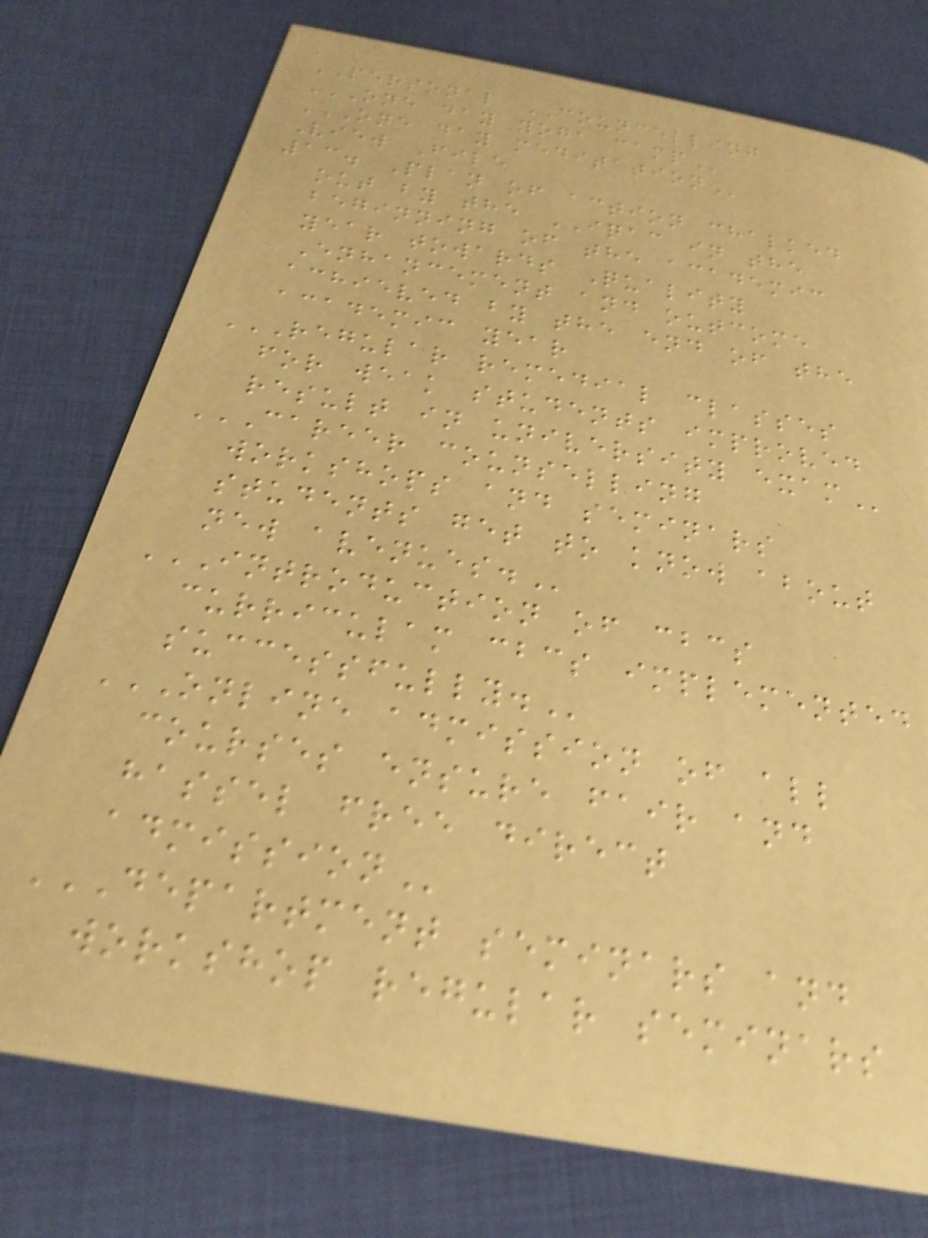PERSONAL COUNCELLING
ONE DAY YOGA CAMP
ONE DAY MEDITATION
View File
13. Plan of action chalked
out by the IQAC in the
beginning of the academic
year towards Quality
Enhancement and outcome
achieved by the end of the
academic year
REGULAR REMEDIAL CLASSES
FOR WEAK STUDENTS IMPROVED
RESULT IN UNIVERSITY EXAM
CAREER COUNSELLING
WORKSHOPS AND SEMINARS
STUDENTS GET TO KNOW ABOUT
NEW AVENUES.
INTRODUCTION OF CBCS
CURRICULAM CBCS IMPLEMENTED
SUCCESSFULLY.
ONLINE ADMISSION OF ALL
COURSES ENSURE FAIR AND
HASSEL FREE DIRECT
ADMISSION
DEPARTMENT SEMINARS AND
WORKSHOP REGULAR SEMINARS
